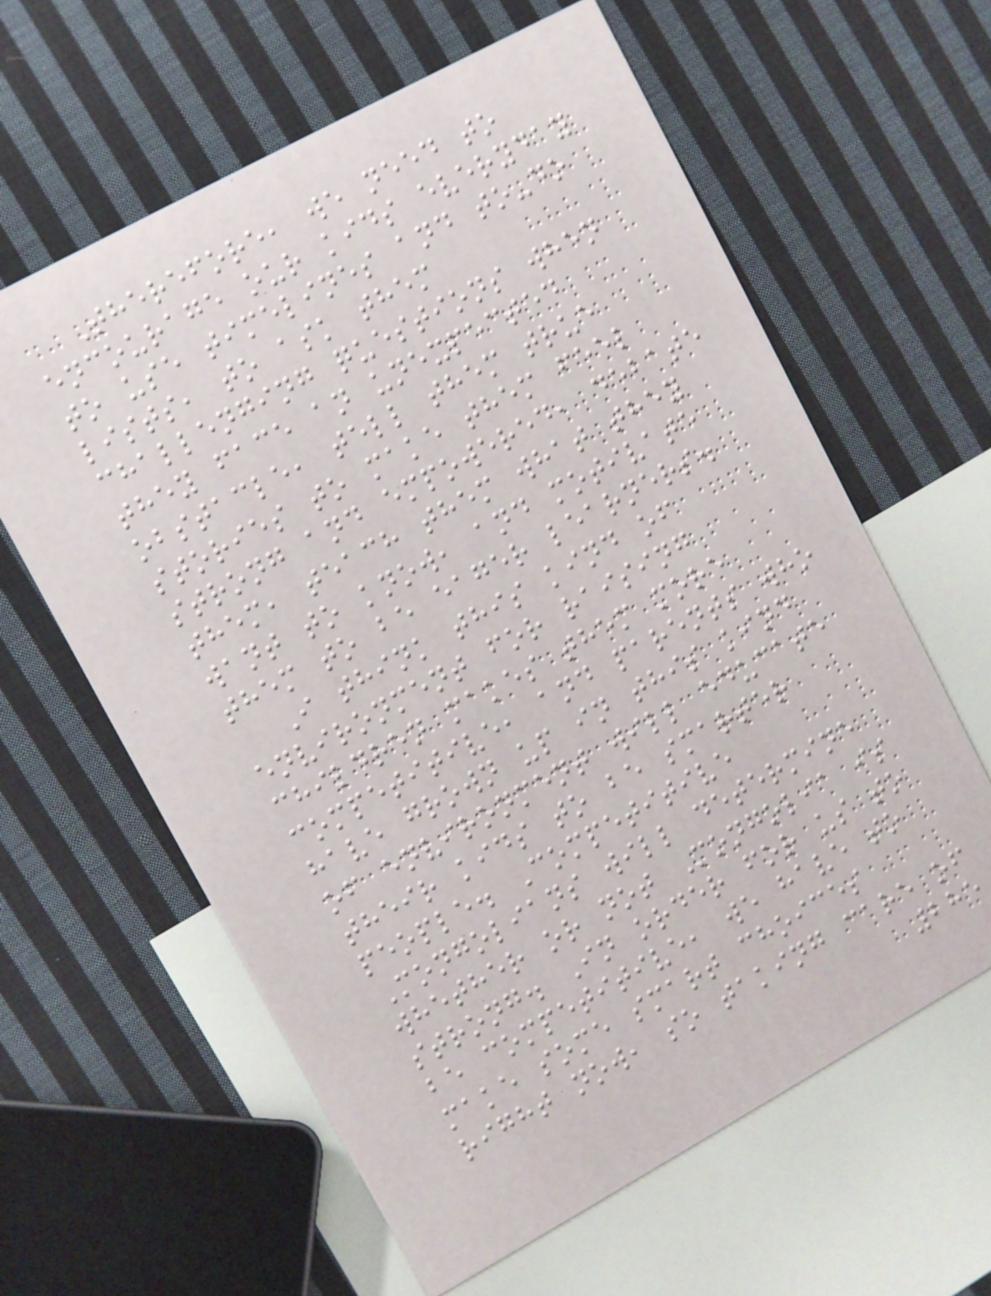Therefore, we need to
encourage our kids everyday
to use timelines and to-do
lists, to ask them
challenging questions when
they face an unexpected
obstacle, tell them true
stories to make them feel
strong and empowered, debate
them, teach them what they
want to know, and motivate
them to be eager learners.
I think this kind of
environment for raising
children makes them more
competitive, and parents who
have grown up in this kind
of environment will educate
their kids to be smarter
people. Competitive
Mongolians will determine
whether or not Mongolia is
strong. In order for us to
be competitive, we have to
make some smart choices
right now, so taking care of
285
